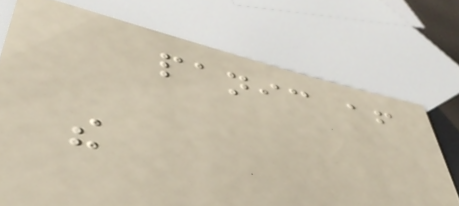panic after
the
